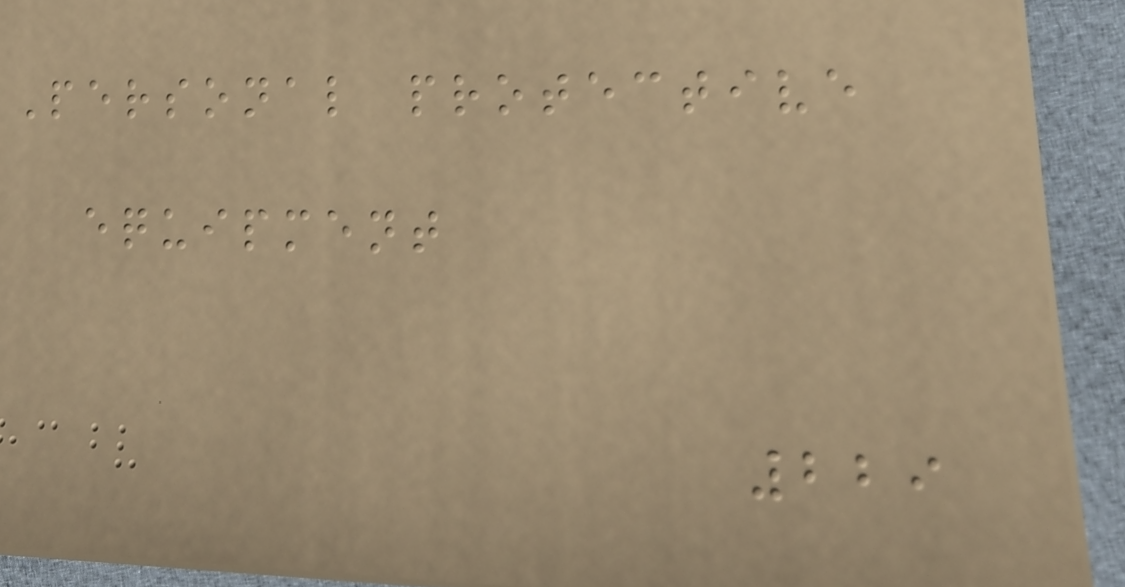Personal protective
equipment
229
